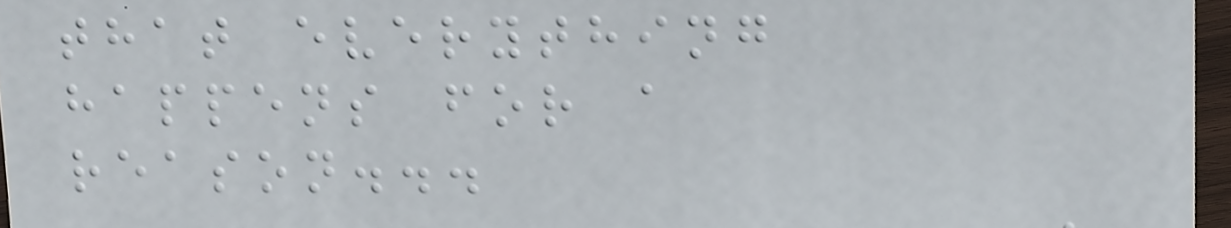that everything
happens for a
reason...
